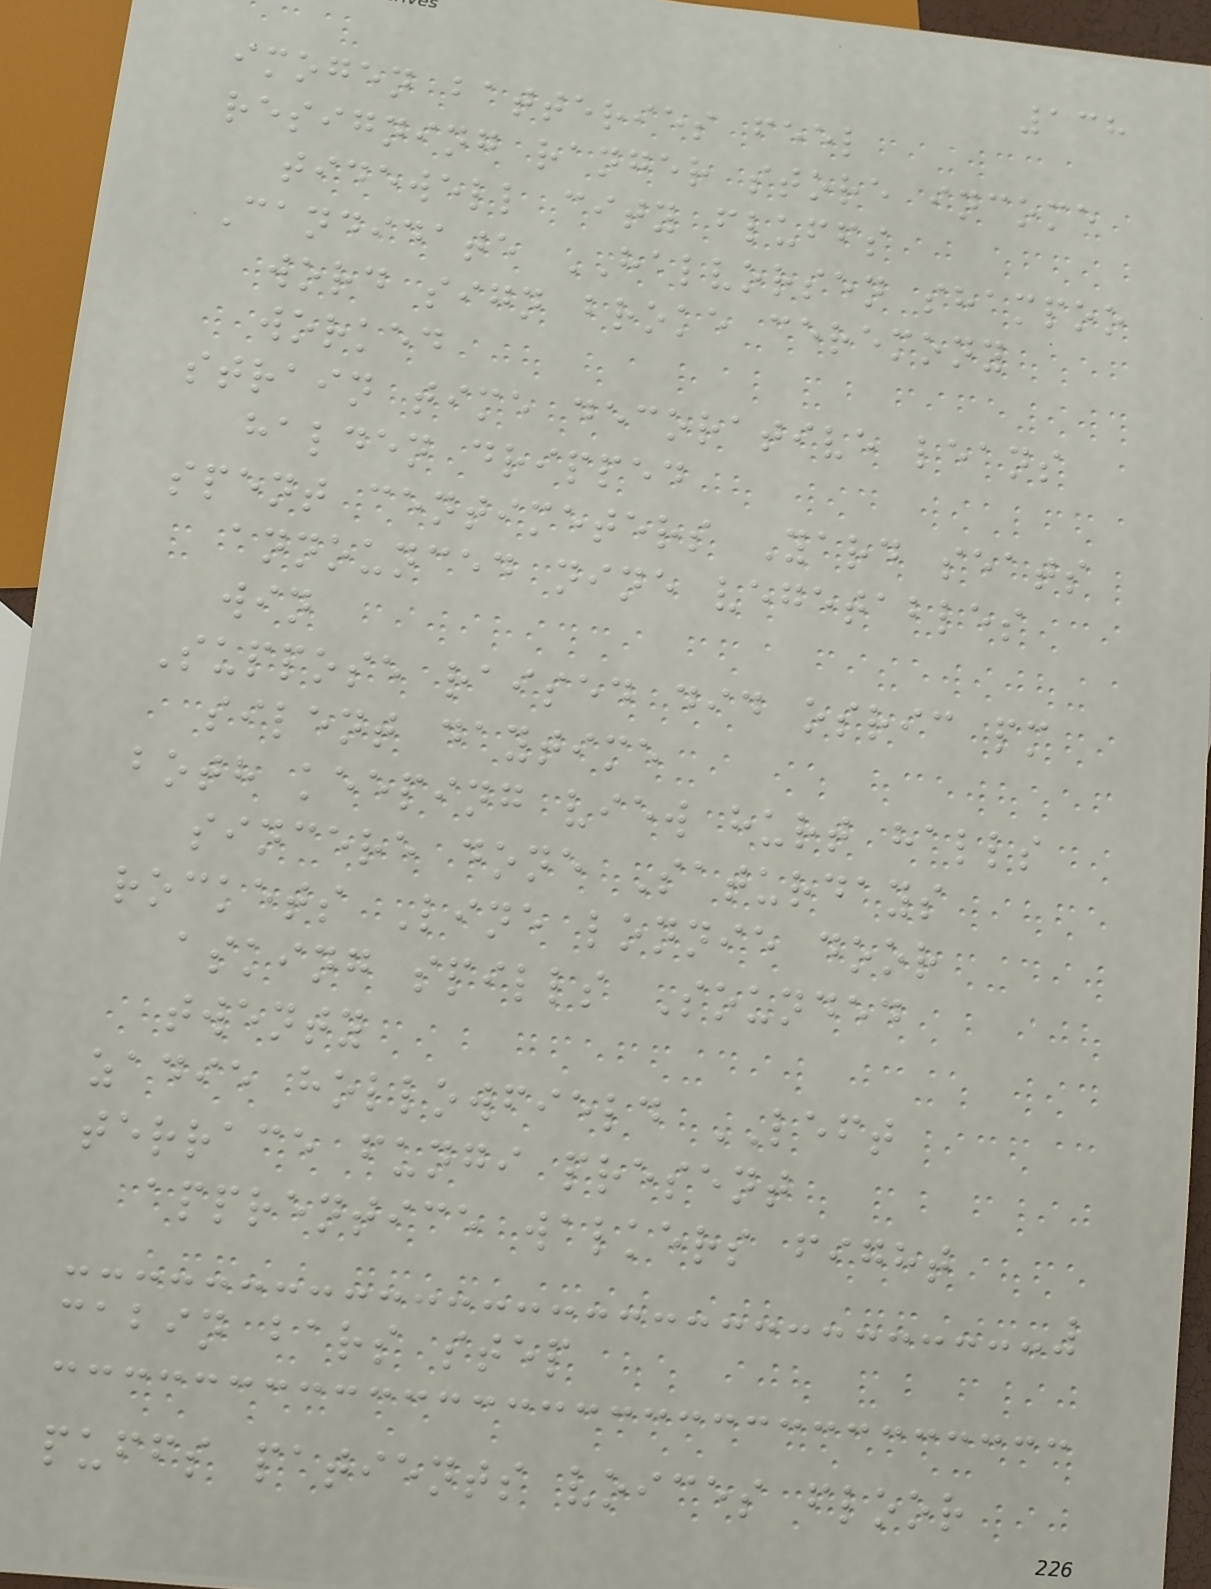138
imogen batteries feel
resigning ranger store income
tidewell city fluffs
Candidate HALVORSEN shampoo
word sign broke ceremony
worked
strain time decorative leans
halden dripped
spent centimeters Yard seats
announced nine vegetables
win
Suppose raised did osric pm
silent daytime
both keeping view hurt halls
sincere done Saturdays
rockets Line lonnie door
asking spills Sounded
twenty
zadie hollowfield LEFT
terrace fungi present
apprentice walkers fight
cabin bars step
puffs patients voices floor
